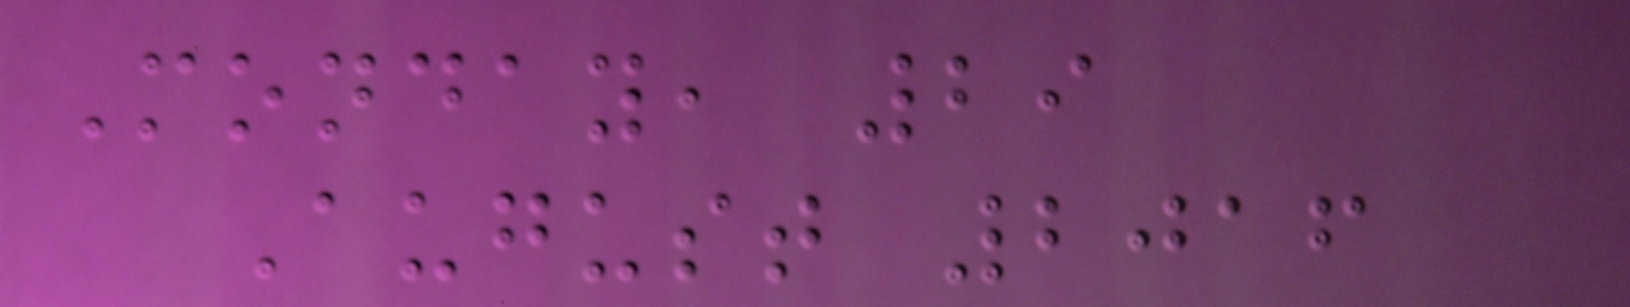Monday, 29
August 2016
